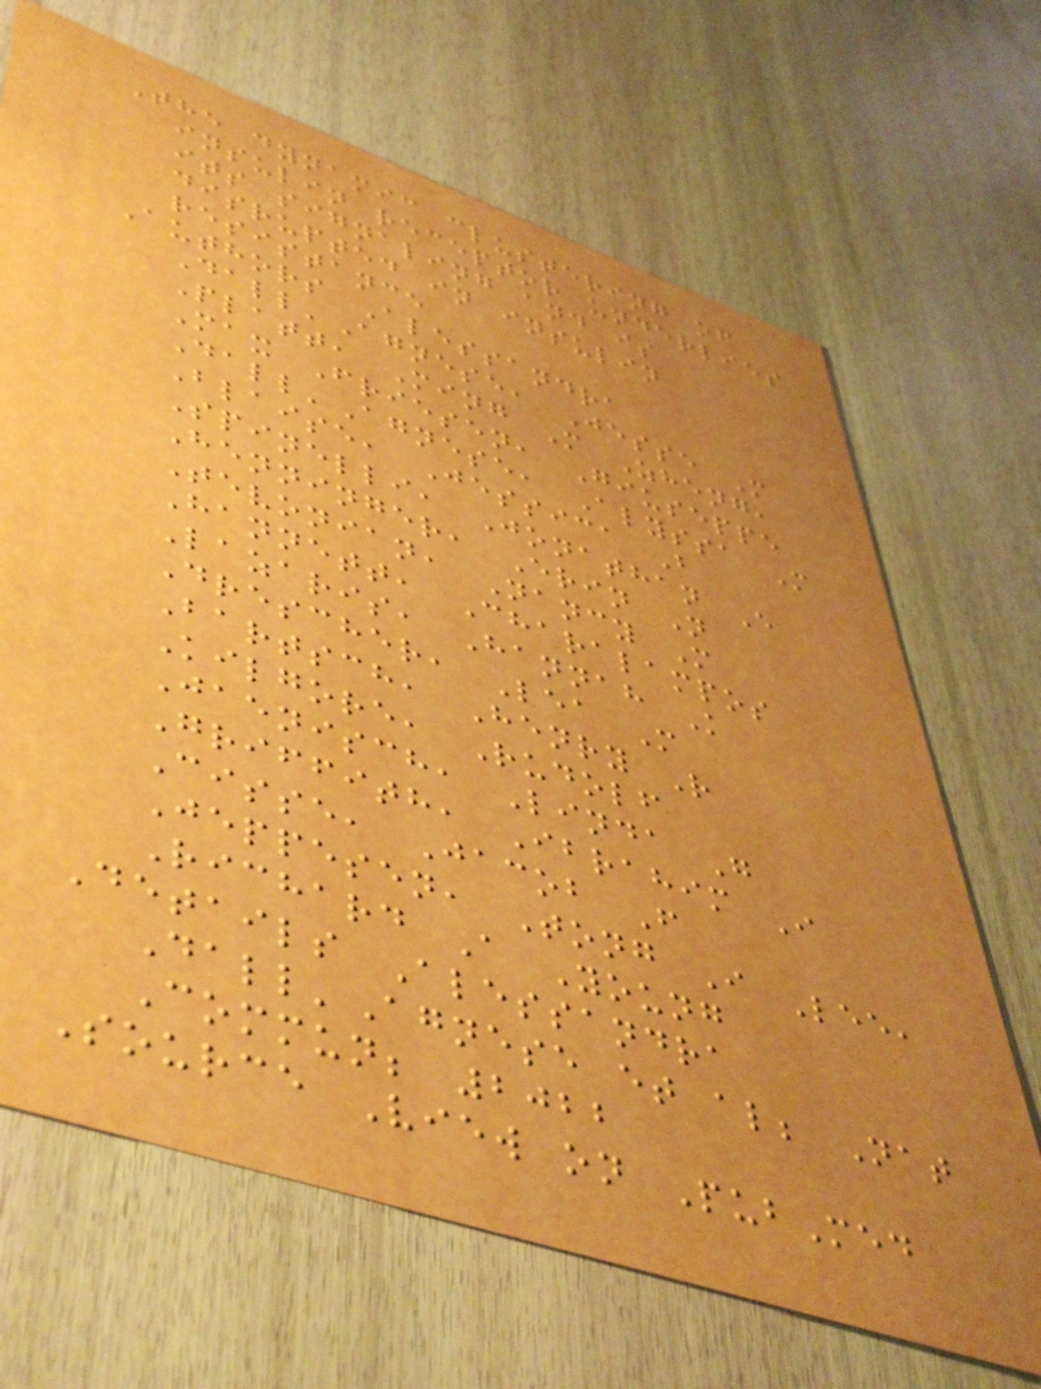The dynamic clustering of
insulin receptor underlies
its signaling and is
disrupted in insulin
resistance
Authors Alessandra
Dall'Agnese, Jesse M
Platt, Ming M Zheng,
Max Friesen, Giuseppe
Dall'Agnese, Alyssa M
Blaise, Jessica B
Spinelli, Jonathan E
Henninger, Erin N
Tevonian, Nancy M
Hannett, Charalampos
Lazaris, Hannah K
Drescher, Lea M
Bartsch, Henry R
Kilgore, Rudolf
Jaenisch, Linda G
Griffith, Ibrahim I
Cisse, Jacob F
Jeppesen, Tong I Lee,
Richard A Young
Details Alessandra
Dall'Agnese et al; Nat
Commun; 2022
Source View on PubMed
